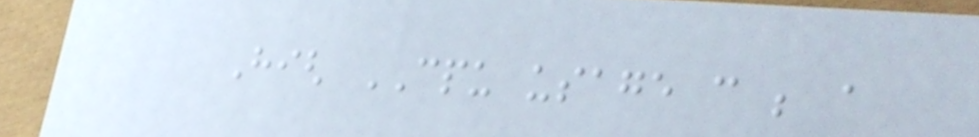High CPU usage can be a
